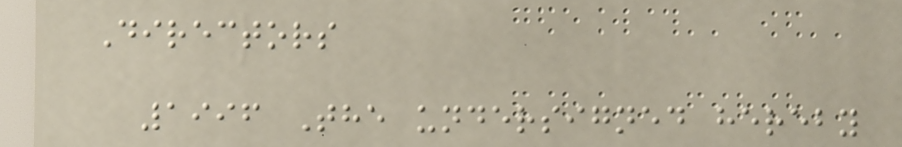Directors
1996 The undersigned hereby
